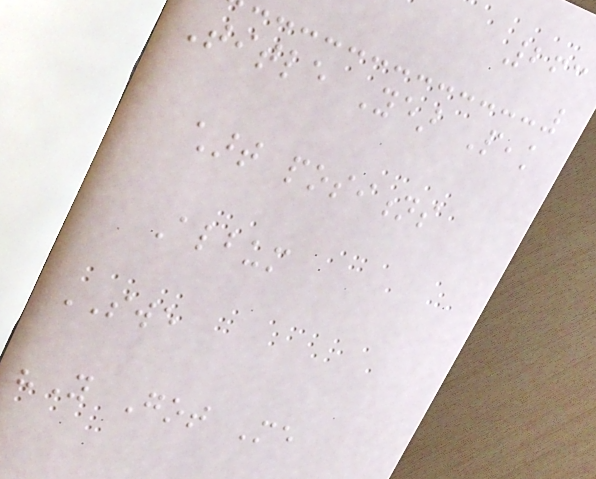263
Title Year Peak
chart positions
Album
SWE
"You Got Me
